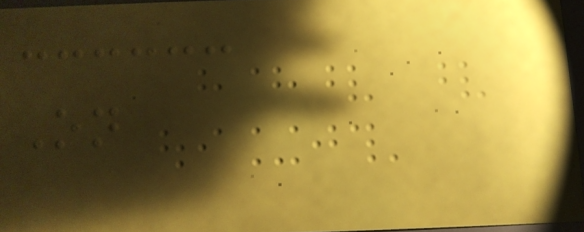On
